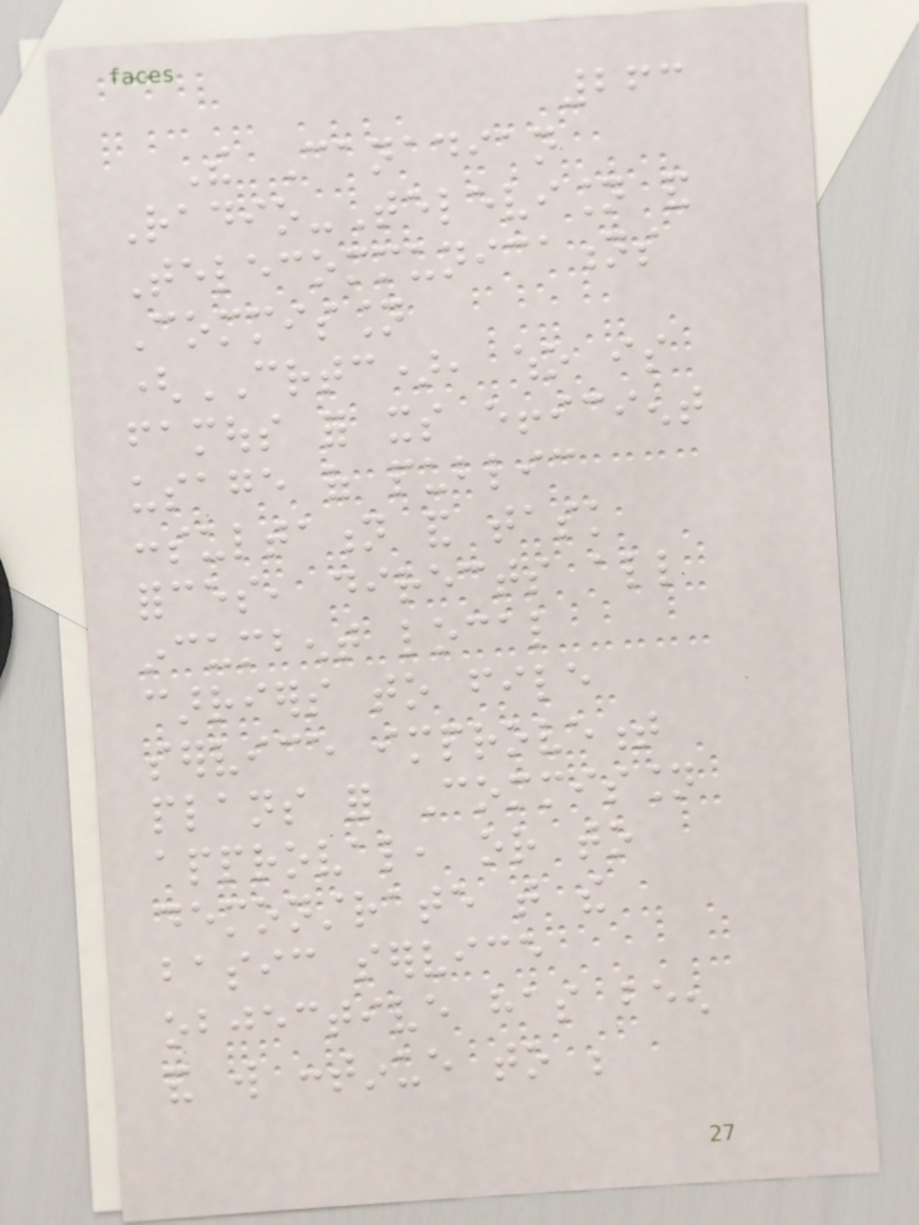263
The Canadian
Radio-Television and
Telecommunications
Commission
(CRTC), who is
famous for its efficient
usage of public
consultation and task
forces, directs all
incumbent local
carriers to file
service improvement
plans for Commission
approval, or to
demonstrate that the
basic service
objective has been
and will continue to be
